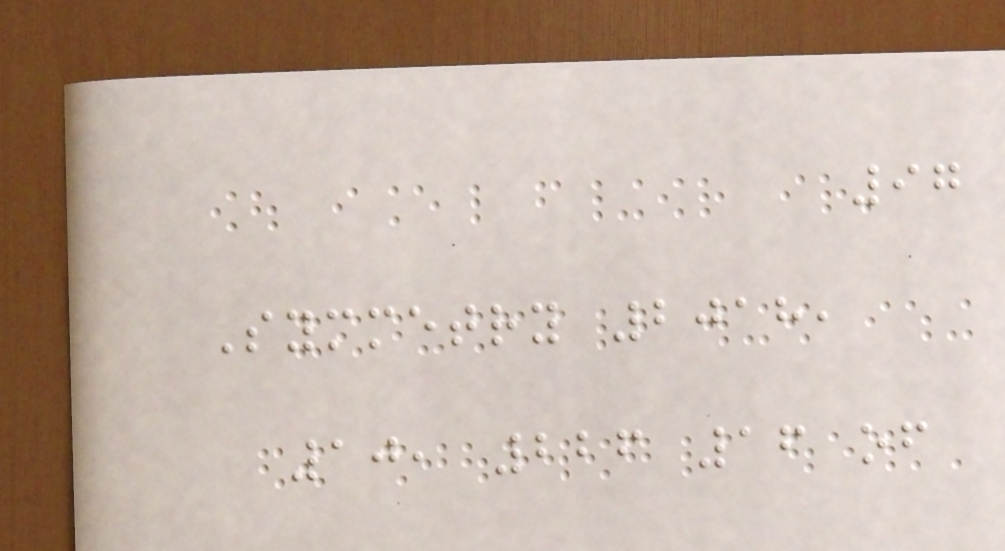97
Symmetry 2018,
10, 226 16 of
